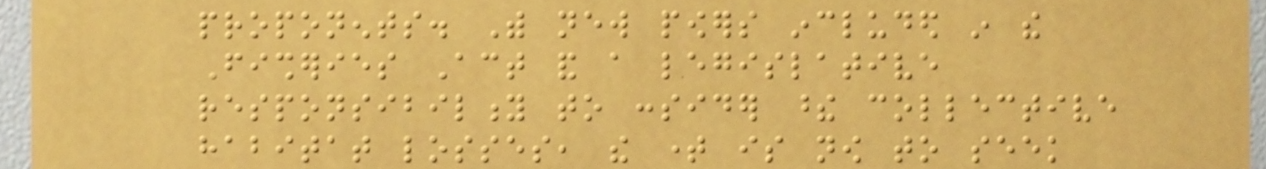proponents. With new powers included in the
Fisheries Act and a legislative
responsibility to consider these collective
habitat losses, the time is now to seek
